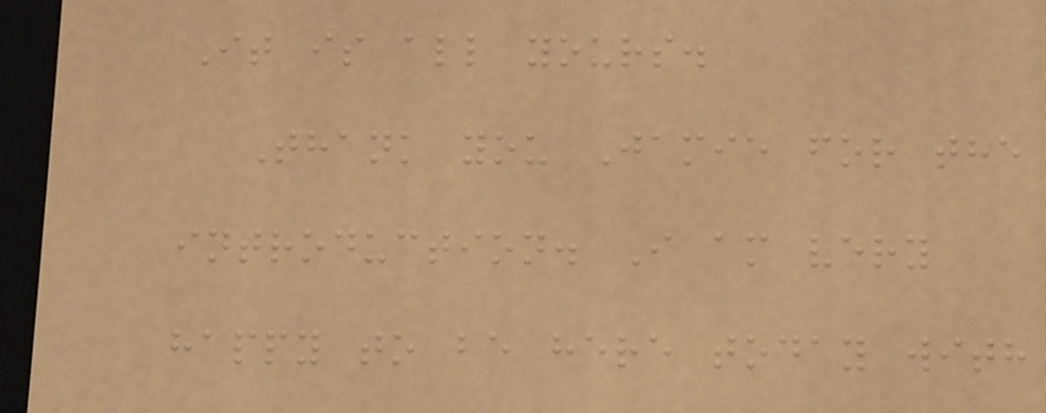It is all yours.
Thank you Jamie for the
introduction. I am very
happy to be here today with
